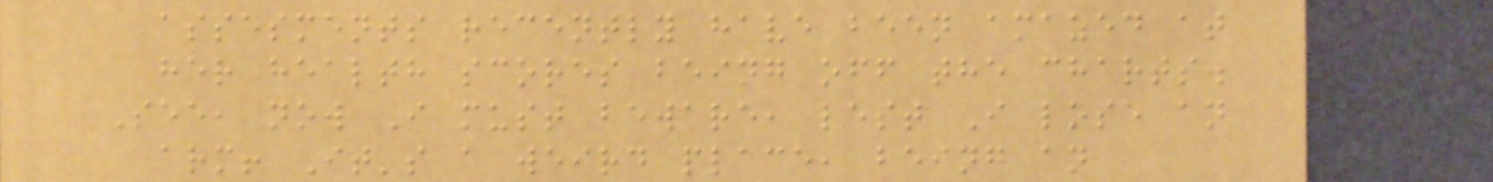assesments recently have been amazed at
her health scores being off the charts.
See, now I must beware, lest I lose an
arm! It's a weird place, being an
